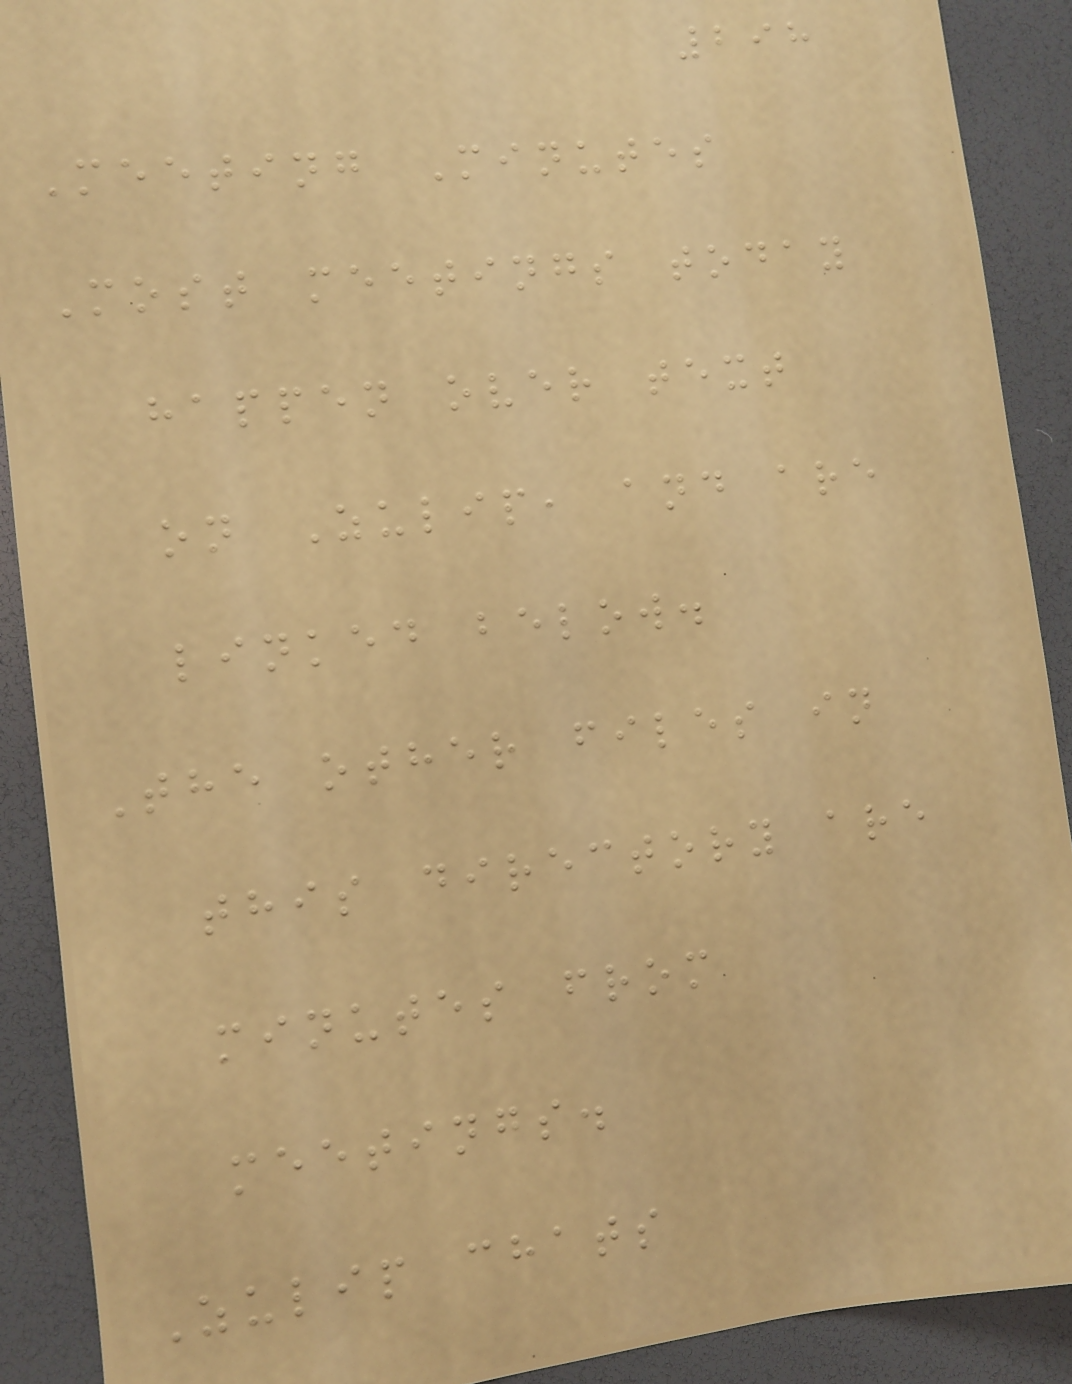298
Meeting Minutes
Most meetings today
happen over text
on Zulip, and are
linked below.
The other files in
this directory are
minutes from
meetings.
Zulip chats
